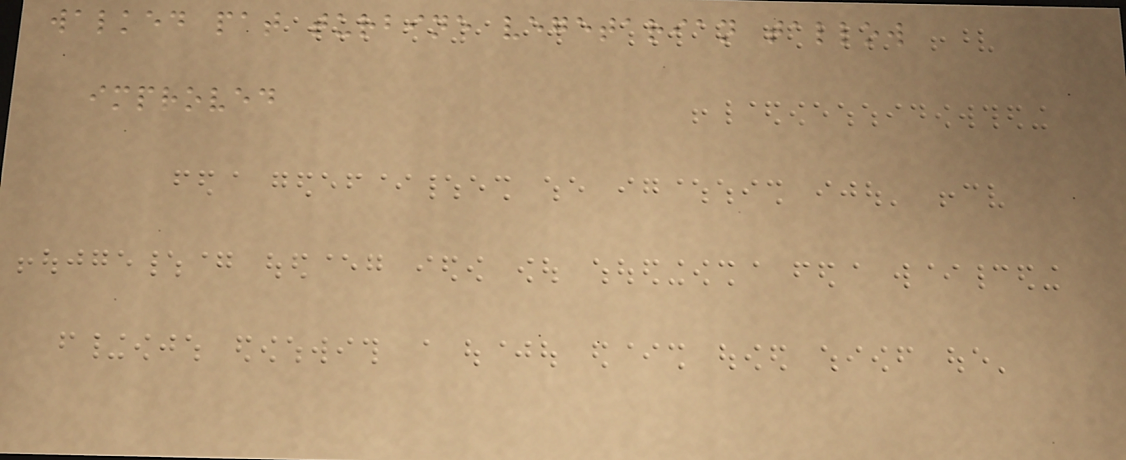walked pat turbine vegetarian tallow
improved
